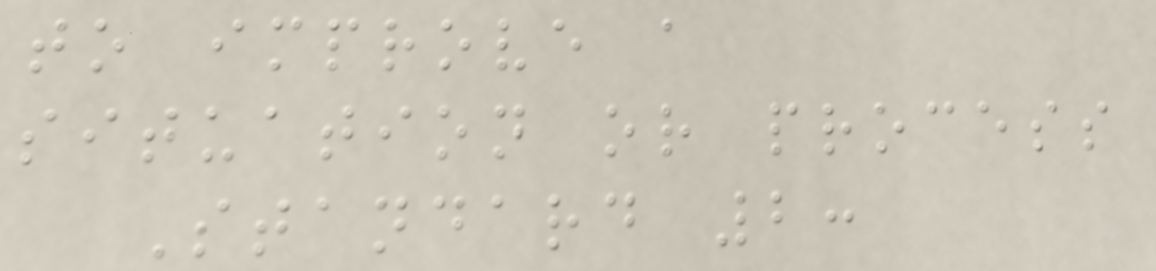to improve a
situation or process
Standard 2:
